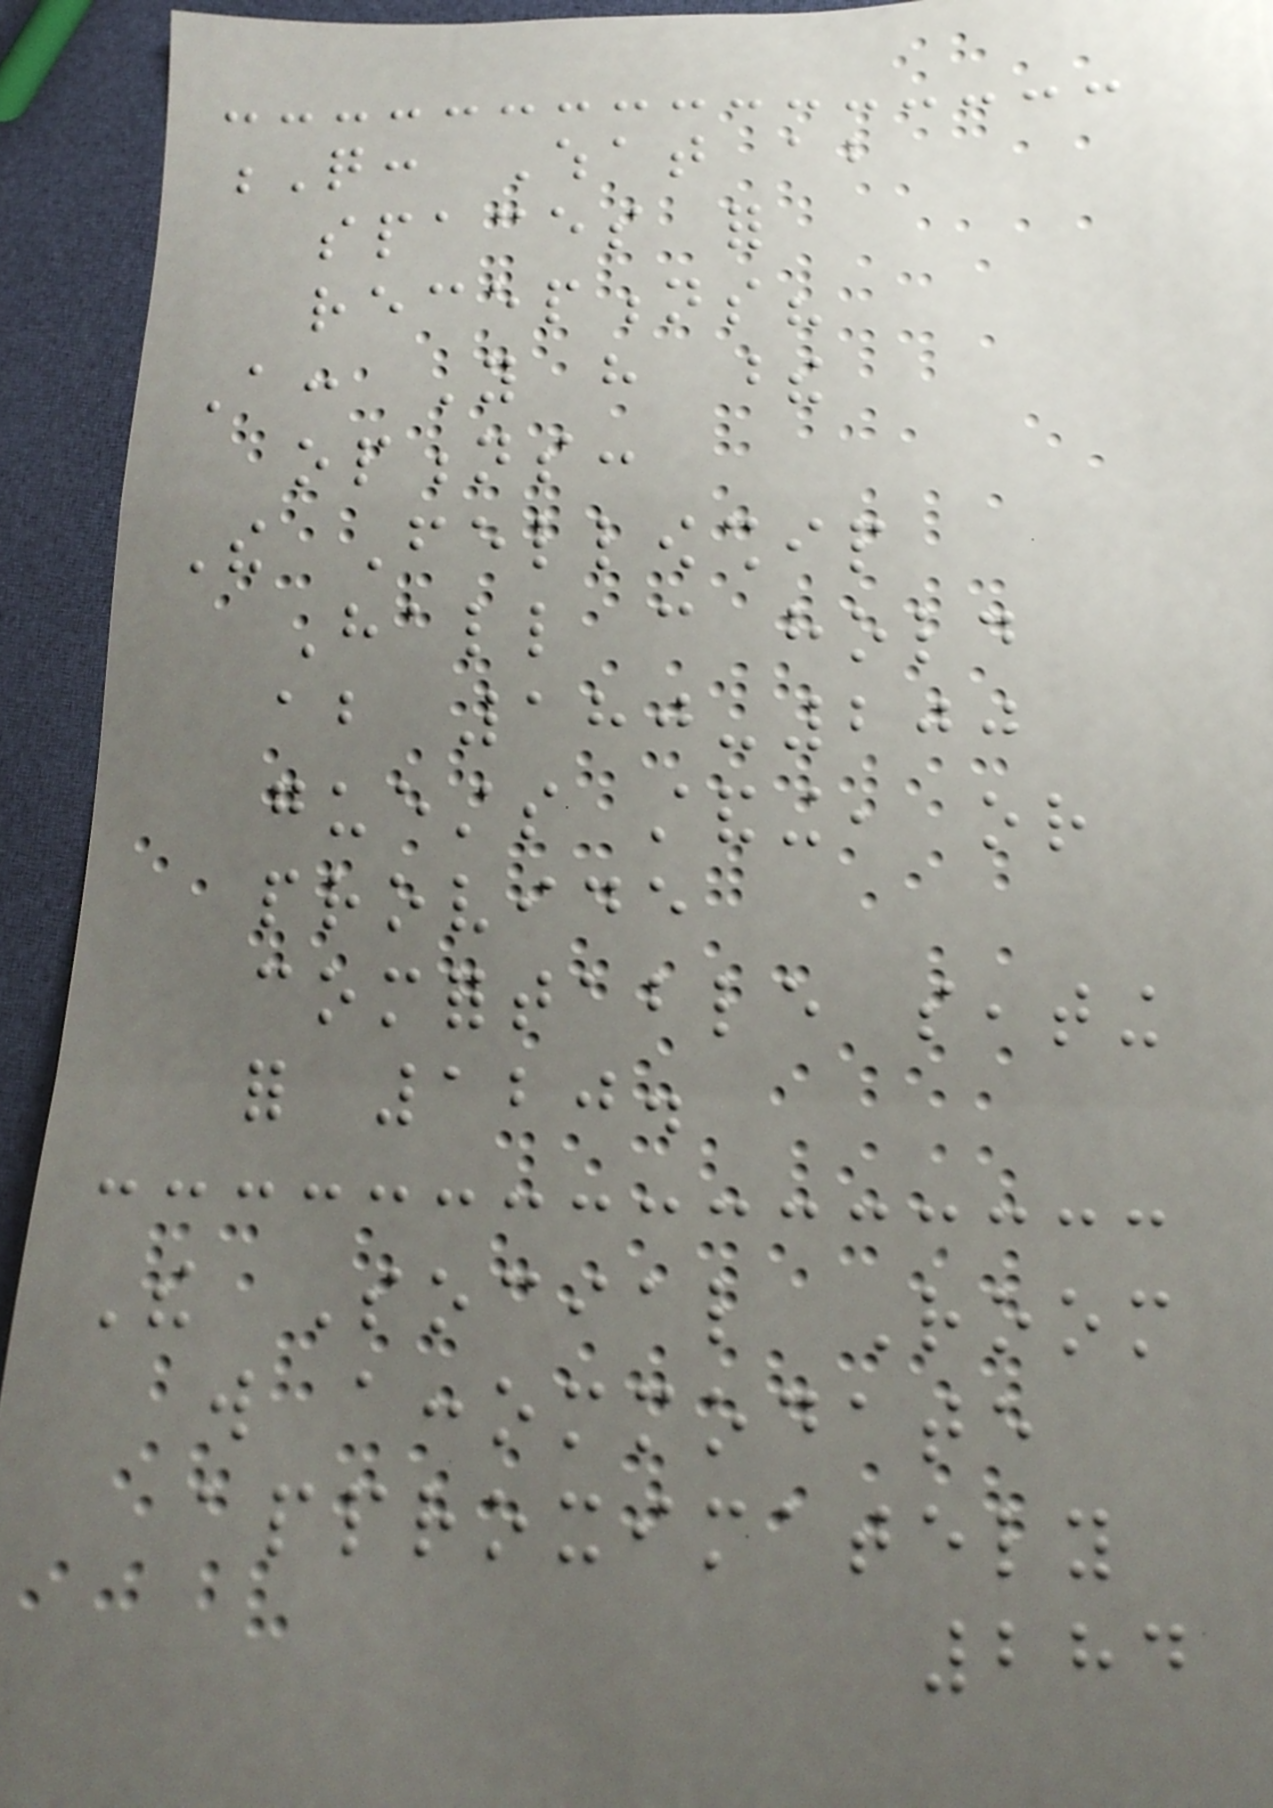Q: What about
spaces for
receptions?
A: You have these
options:
The Fellowship
Hall can hold
about 180-200
guests standing, or
provide
comfortable seating
for 120.
The Social Room
will accommodate
approximately
284
